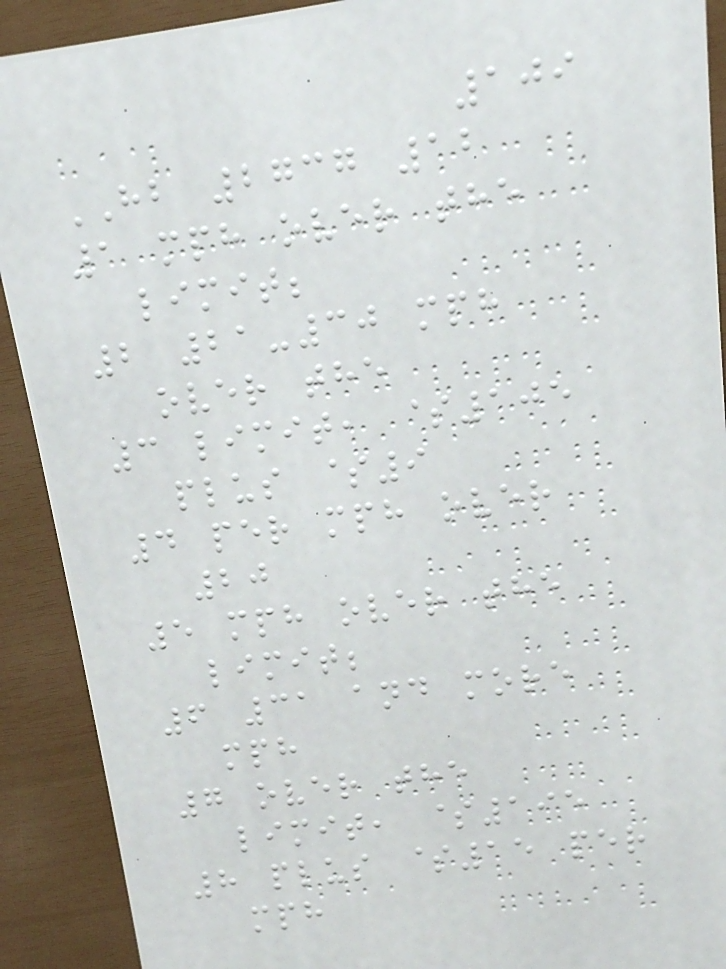109
HB 2737 12
1 mph over the
limit;
2 21-30 mph
over the
3 limit, $105
plus $9
4 per mph over
20
5 mph over the
limit;
6 31 and more
mph
7 over the
limit, $195
8 plus $15 per
mph
